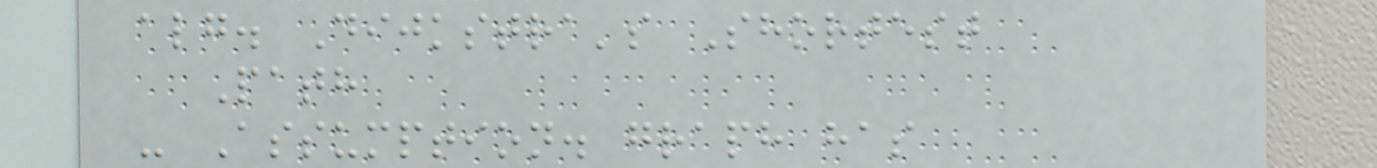alg. Dijkstra's Shortest
Path
- Assumption. graph has
